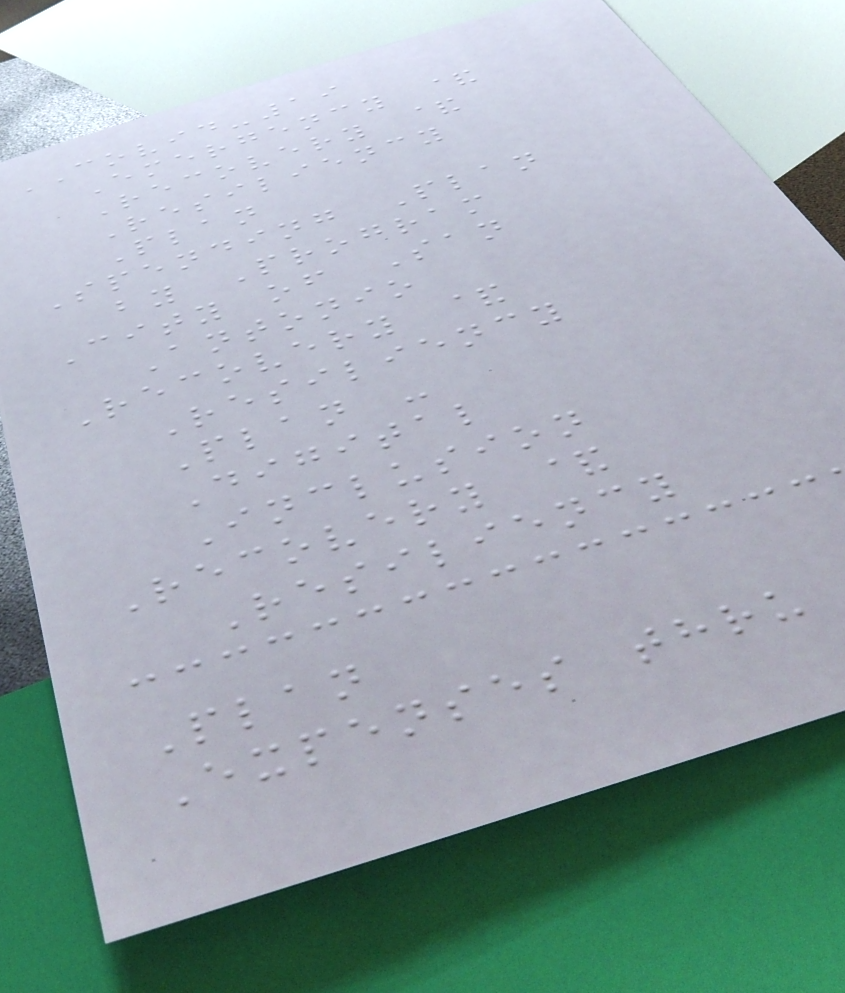COVID-19
Emergency &
Recovery &
Resiliency
Plan
Spending Plan
by Program
City of San
Antonio
Recovery &
Resiliency
Plan -
Digital
Inclusion
Recovery &
Resiliency
Plan
Expenses thru
